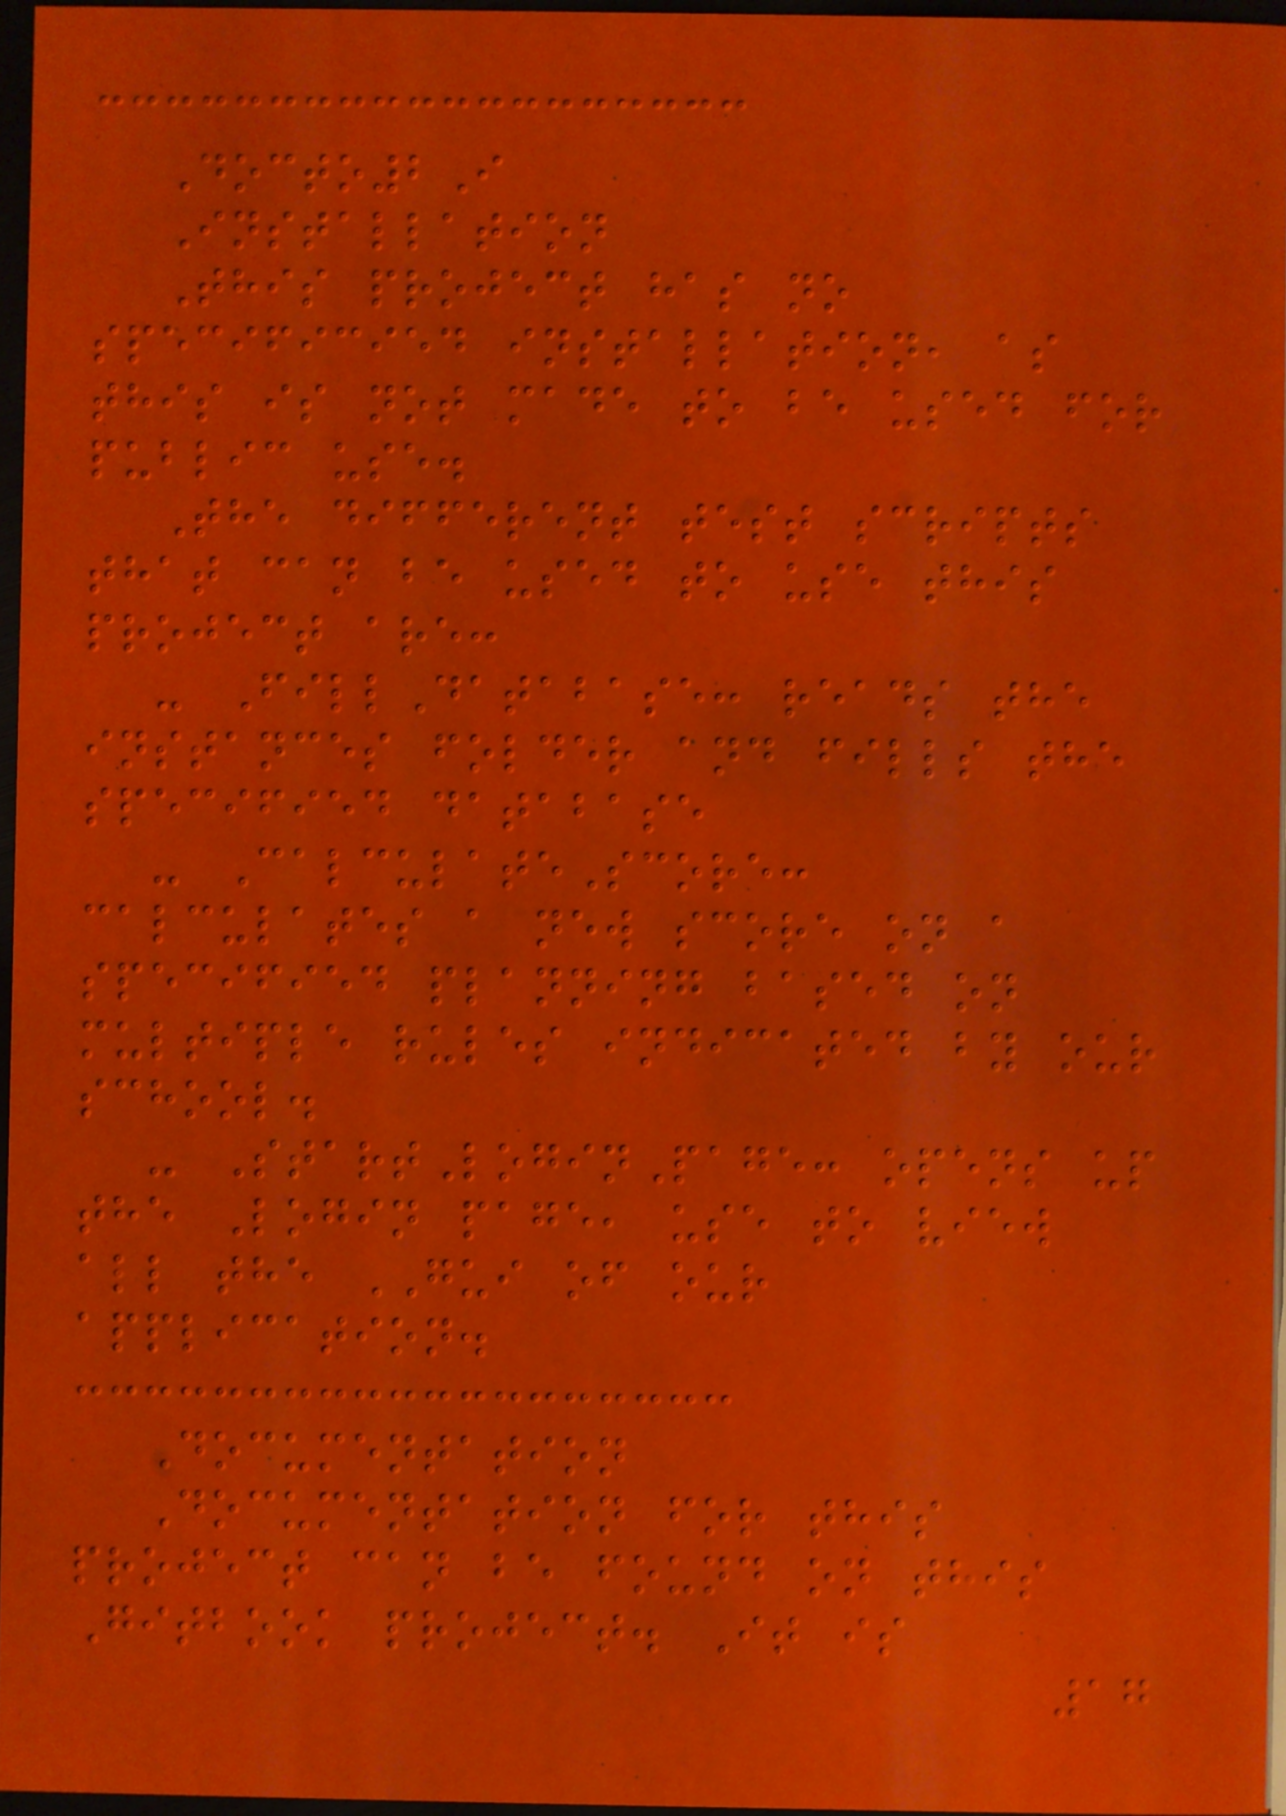Docto2I
Installation
This project has no
specificied installation, as
this is not made to be used for
public use.
The different test scripts
that can be used to use this
project are:
- FillDatabase: reads the
instances folder and fills the
specified database
- CalculateScore:
calculates a new score on a
specified planning based on
multiple rules indicated by our
school.
- StartLoginPage: opens up
the Login page, use to view
all the GUI of our
application.
Documentation
Documentation for this
project can be found on this
Gitbook project. It is
17
